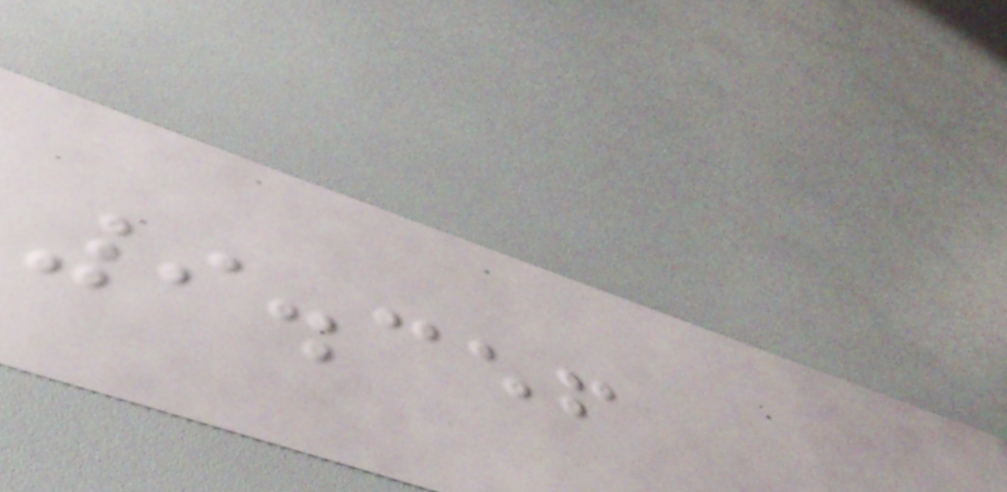9.356
